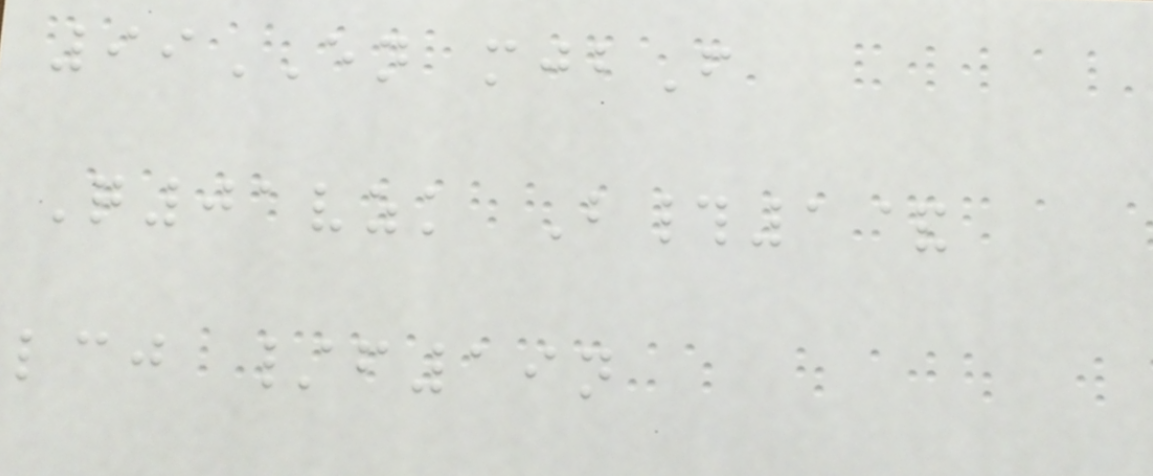99EN mjbF
Q01vzk B#1&
lcj /f19n
